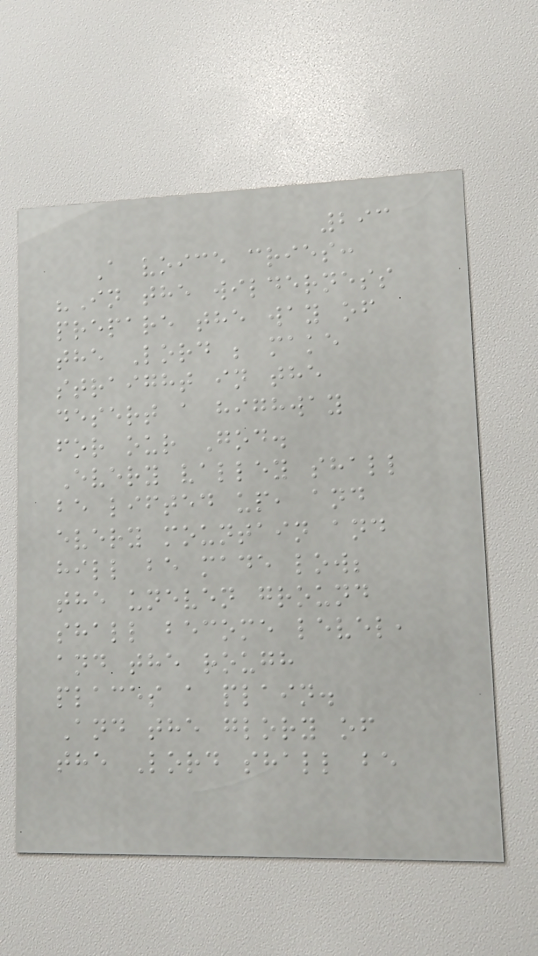293
A voice cries:
"In the wilderness
prepare the way of
the Lord ; make
straight in the
desert a highway
for our God.
Every valley shall
be lifted up, and
every mountain and
hill be made low;
the uneven ground
shall become level,
and the rough
places a plain.
And the glory of
the Lord shall be
